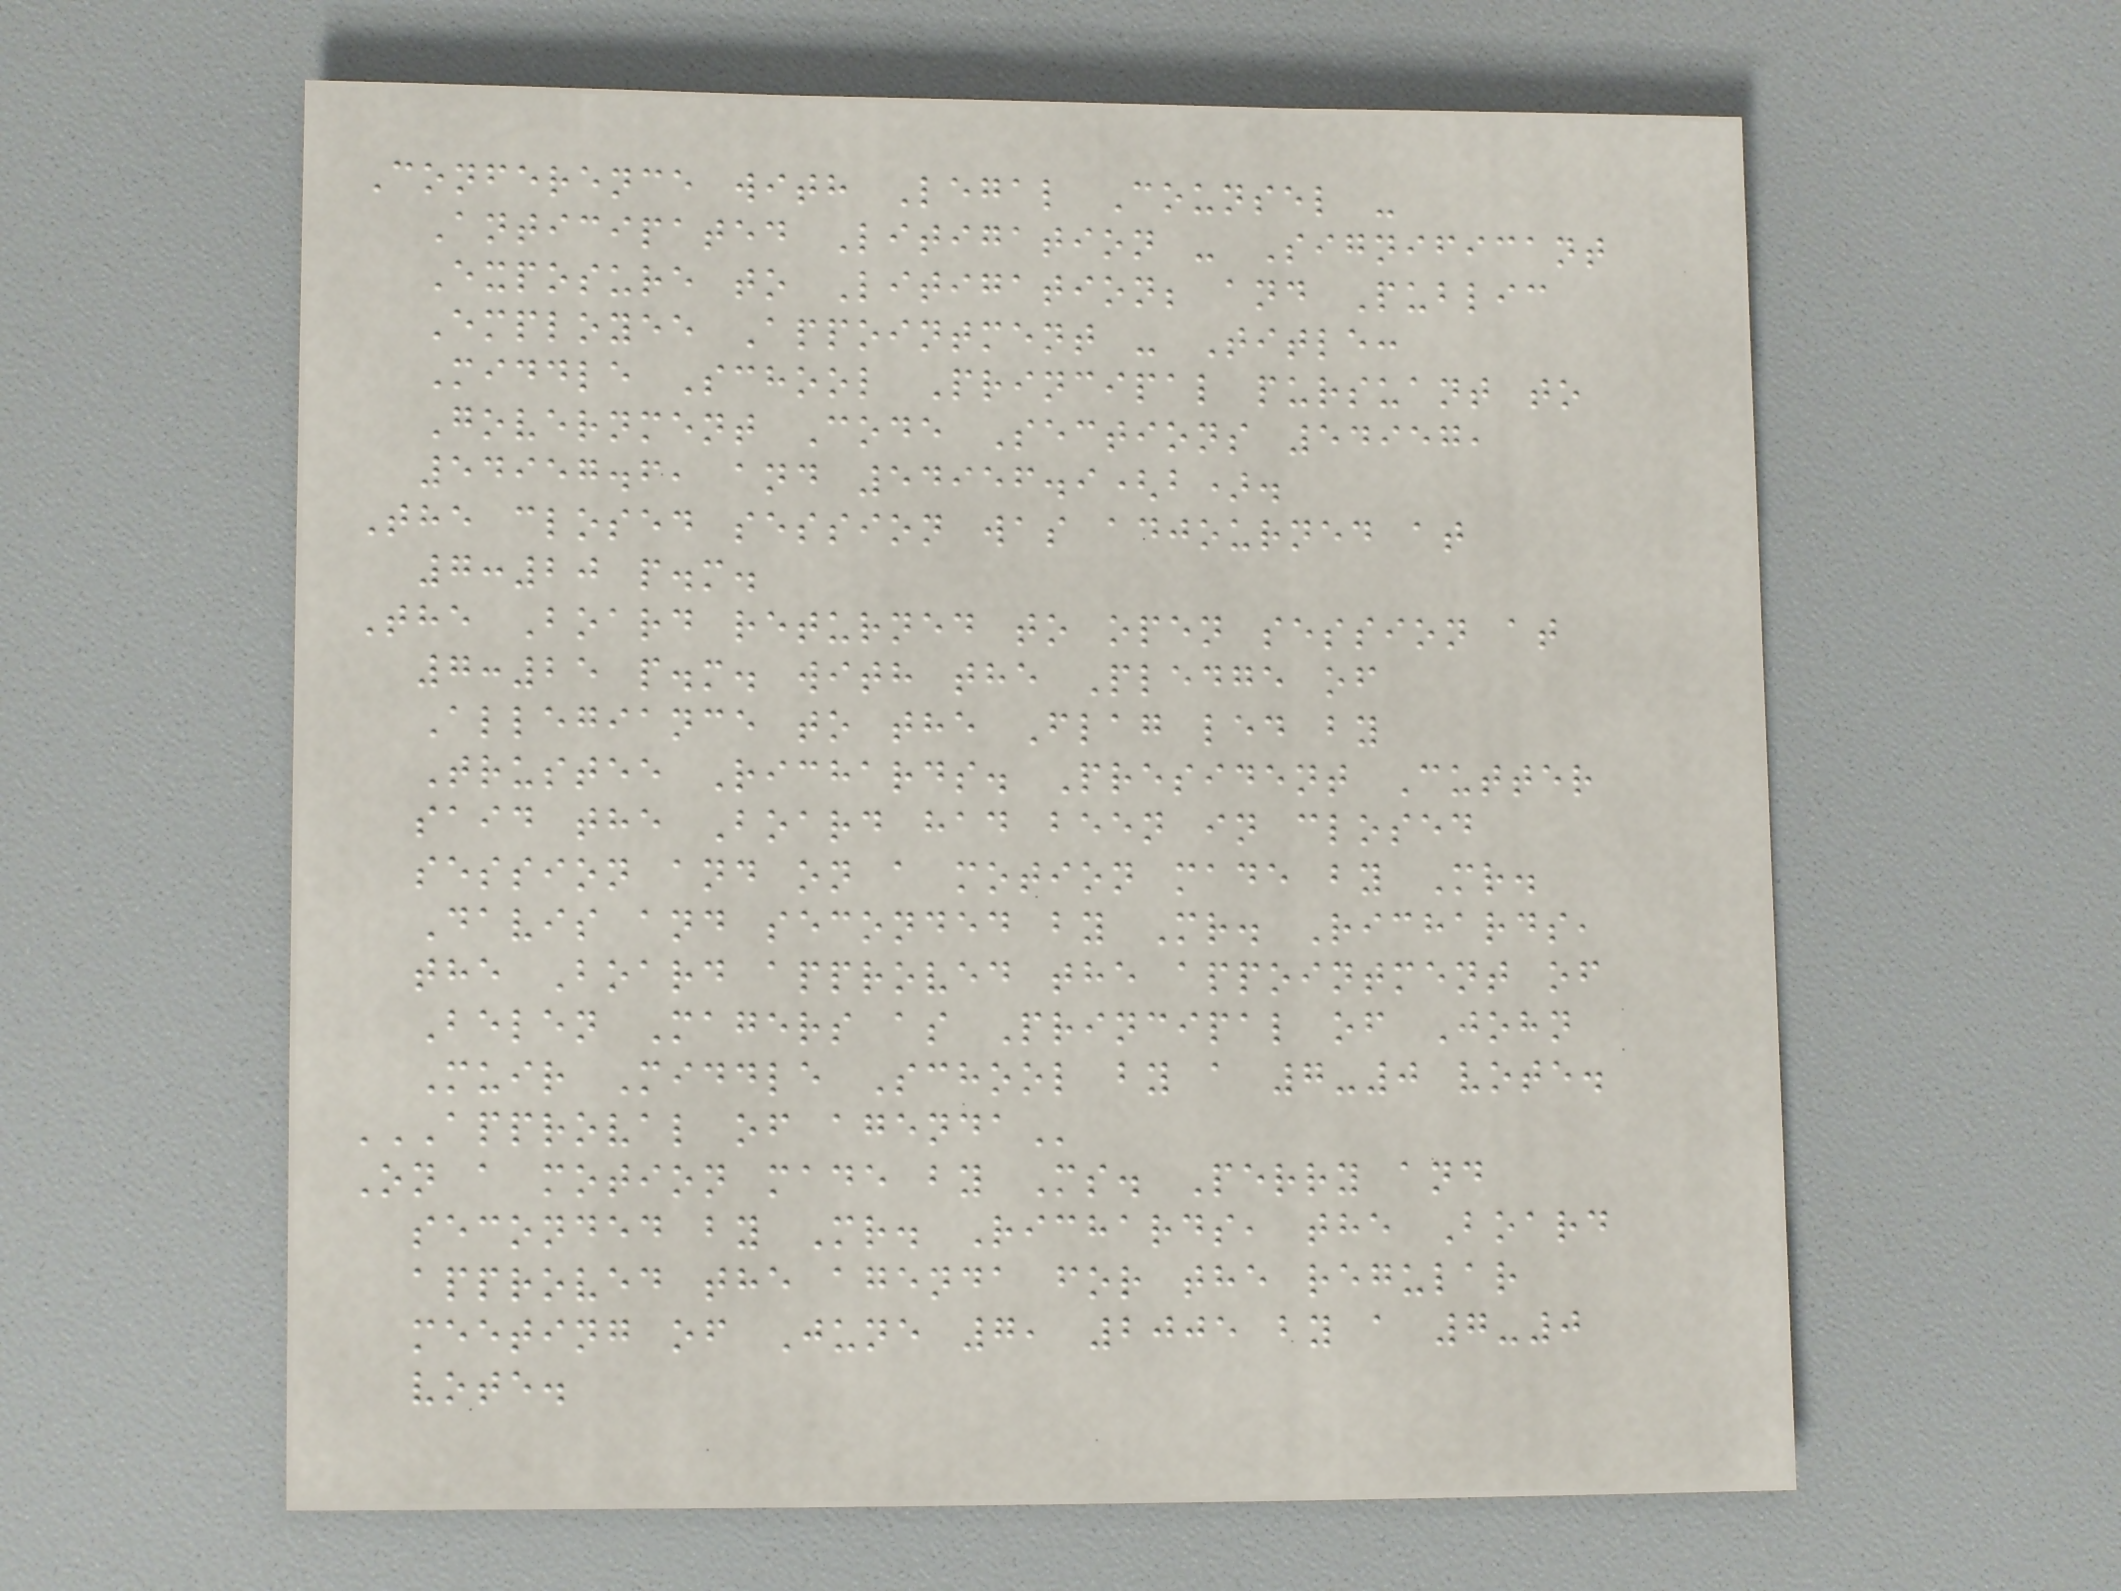Conference with Legal Counsel -
Anticipated Litigation - Significant
Exposure to Litigation; and Public
Employee Appointment - Title:
Middle School Principal pursuant to
Government Code Sections 54957,
54957.6, and 54956.9(b).
The closed session was adjourned at
7:20 p.m.
The Board returned to open session at
7:25 p.m. with the Pledge of
Allegiance to the Flag led by
Trustee Richards. President Cutter
said the Board had been in closed
session and on a motion made by Mr.
Davis and seconded by Mr. Richards,
the Board approved the appointment of
Belen Magers as Principal of John
Muir Middle School by a 7-0 vote.
APPROVAL OF AGENDA
On a motion made by Ms. Perry and
seconded by Mr. Richards, the Board
approved the agenda for the regular
meeting of June 7, 2005 by a 7-0
vote.
